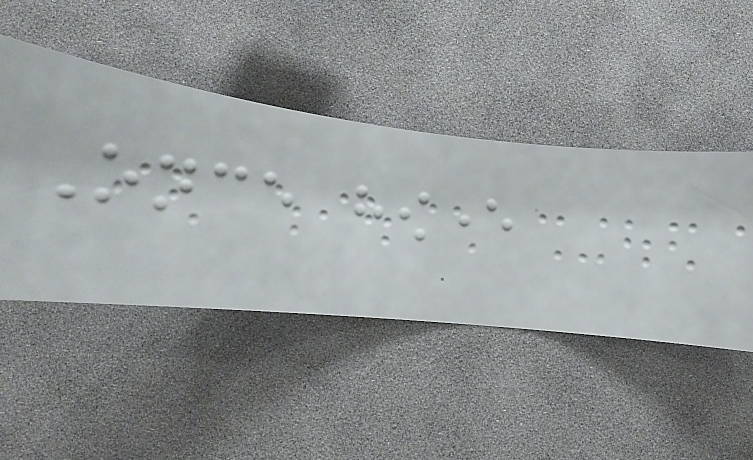Once however
